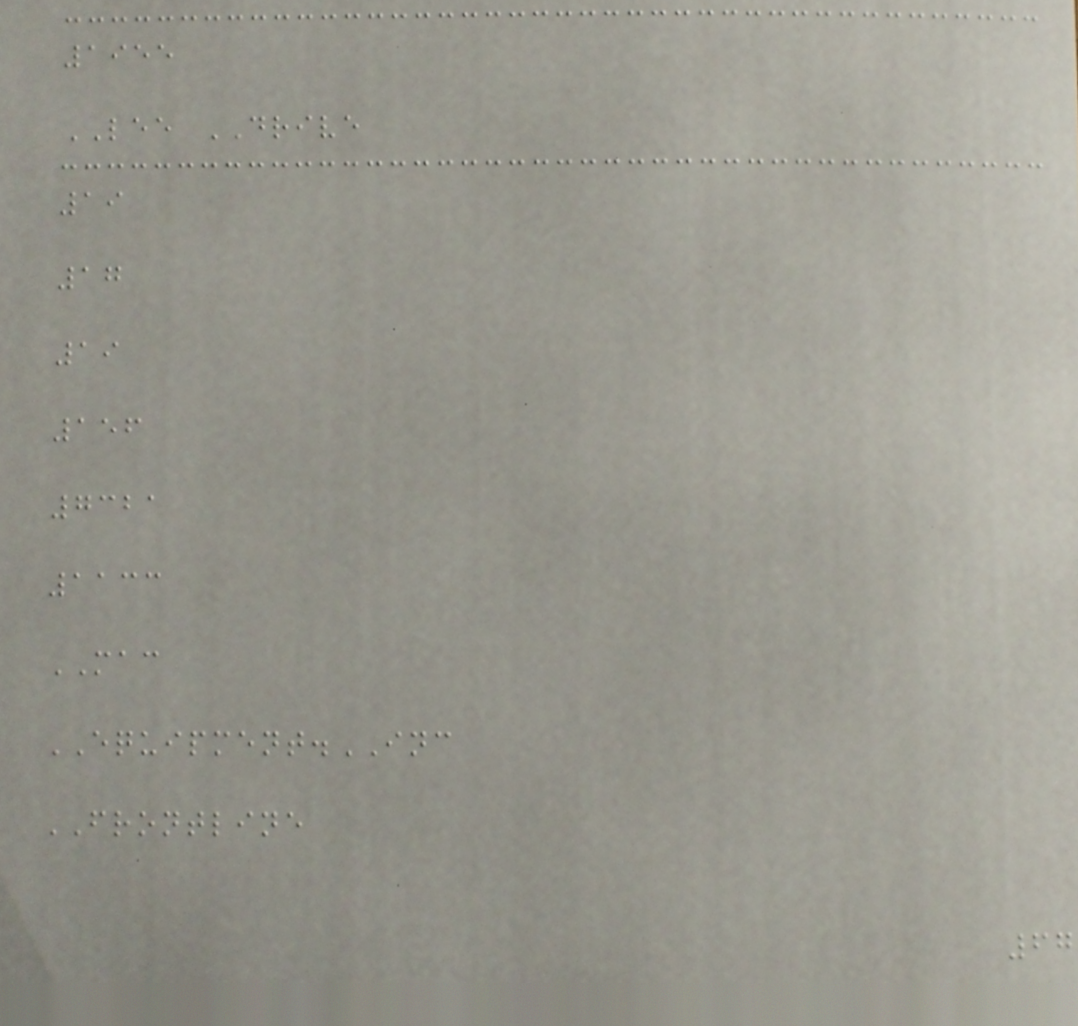1955
LEE DRIVE
19
17
19
156
7321
1133
MAC
EQUIPMENT.INC
FRONTLINE
67
